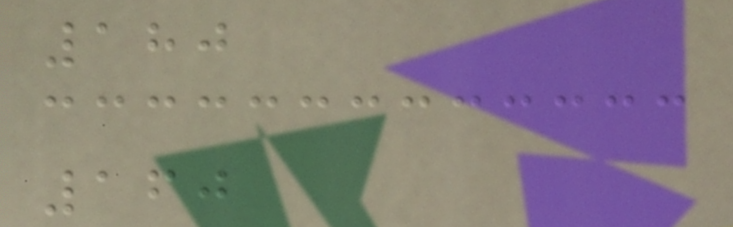180
160
